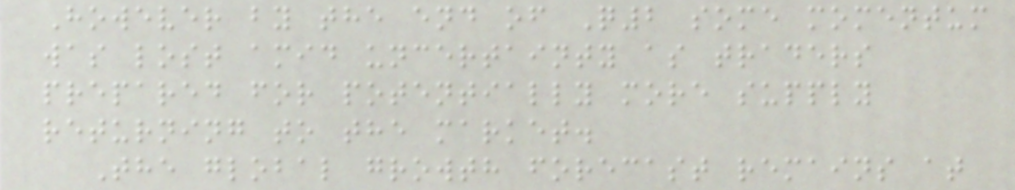However by the end of Q2 some momentum
was lost amid uncertainty as traders
prepared for potentially more supply
returning to the market.
The global growth forecast remains at
